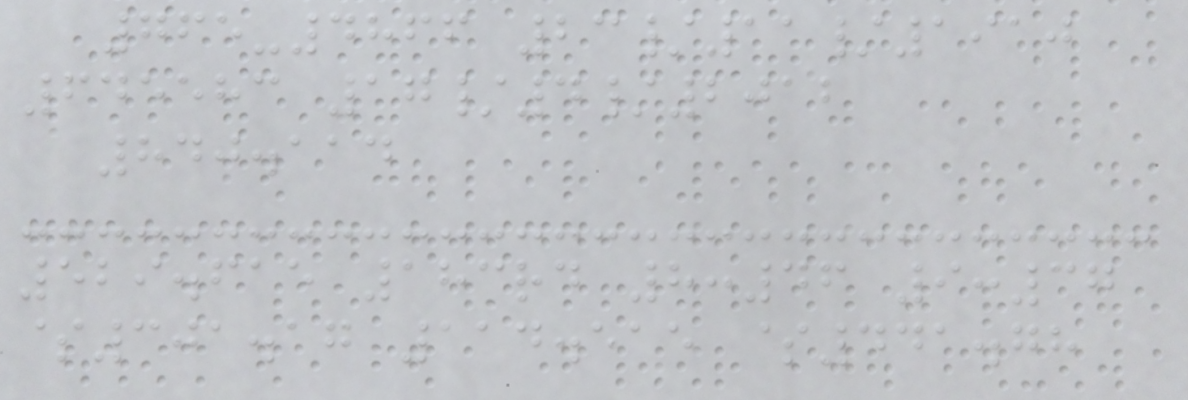765-4866 23/11/1910
645583 17/4/2012
840.114
529.615 183rd 8:46 9:37
$301.17 114.515 $441.78
